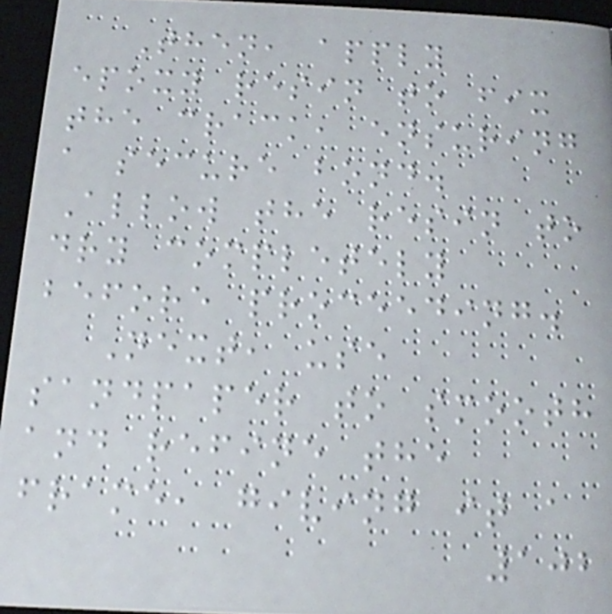Then, apply
epoxy resin to fix
the crack, ensuring
a secure bond.
Allow the resin to
dry completely
before proceeding.
Next, use
sandpaper to smooth
and refine the
frame, giving it a
102
